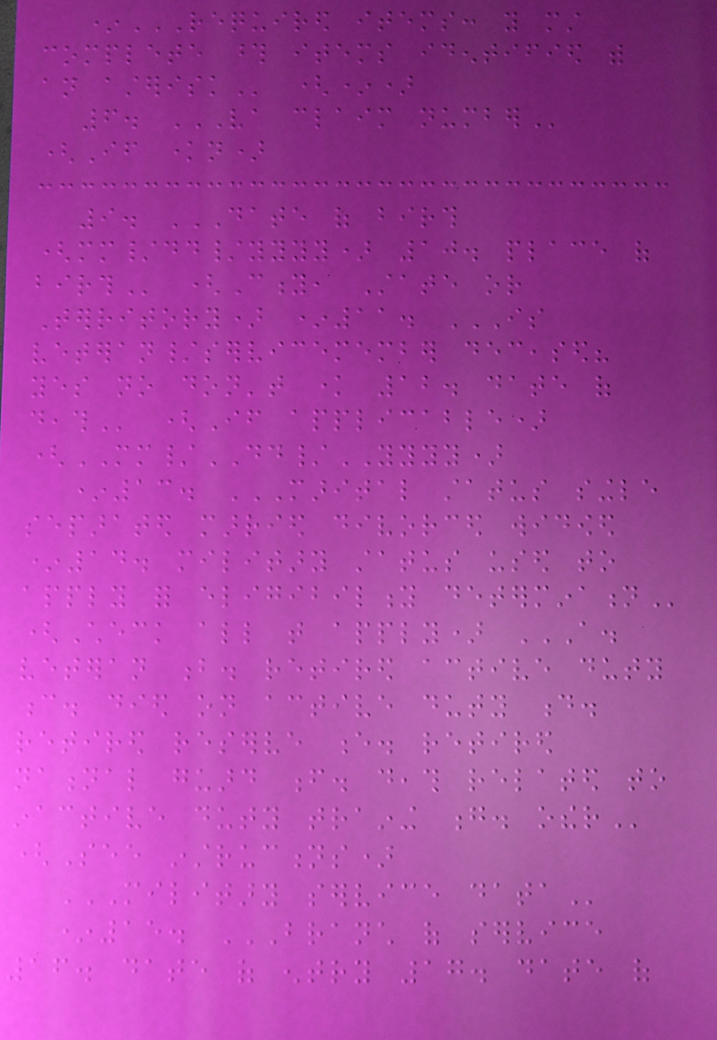*REQUIRED ITEMS: YOU MUST
COMPLETE THOSE ITEMS IDENTIFIED WITH
AN ASTERISK (*)
6. VA CLAIM NUMBER
(If known)
9. DATE OF BIRTH
(MM/DD/YYYY) 10. PLACE OF
BIRTH (City, State or
Territory) *11. IS
VETERAN/SERVICEMEMBER DECEASED?
YES NO DON'T KNOW 12. DATE OF
DEATH (If applicable)
(MM/DD/YYYY)
*13. MARITAL STATUS SINGLE
SEPARATED MARRIED DIVORCED WIDOWED
*14. MILITARY STATUS USED TO
APPLY FOR ELIGIBILITY DETERMINATION
(Check all that apply) A.
VETERAN B. RETIRED ACTIVE DUTY
C. DIED ON ACTIVE DUTY D.
RETIRED RESERVE E. RETIRED
NATIONAL GUARD F. DEATH RELATED TO
INACTIVE DUTY TRAINING G. OTHER
(See instructions)
MILITARY SERVICE DATA
*15. BRANCH OF SERVICE
16. DATE OF ENTRY 17. DATE OF
